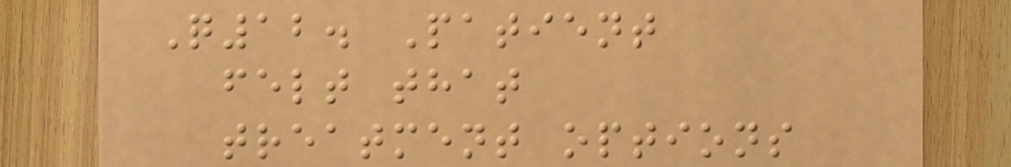Q12. Patient
felt that
treatment options
